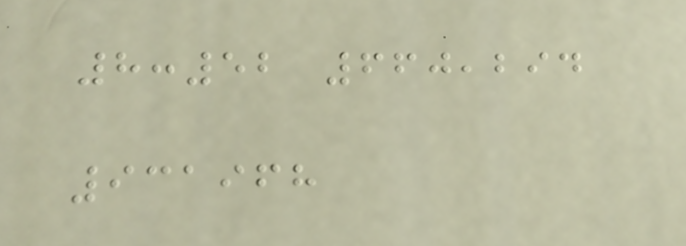8:52 660,294
931968
